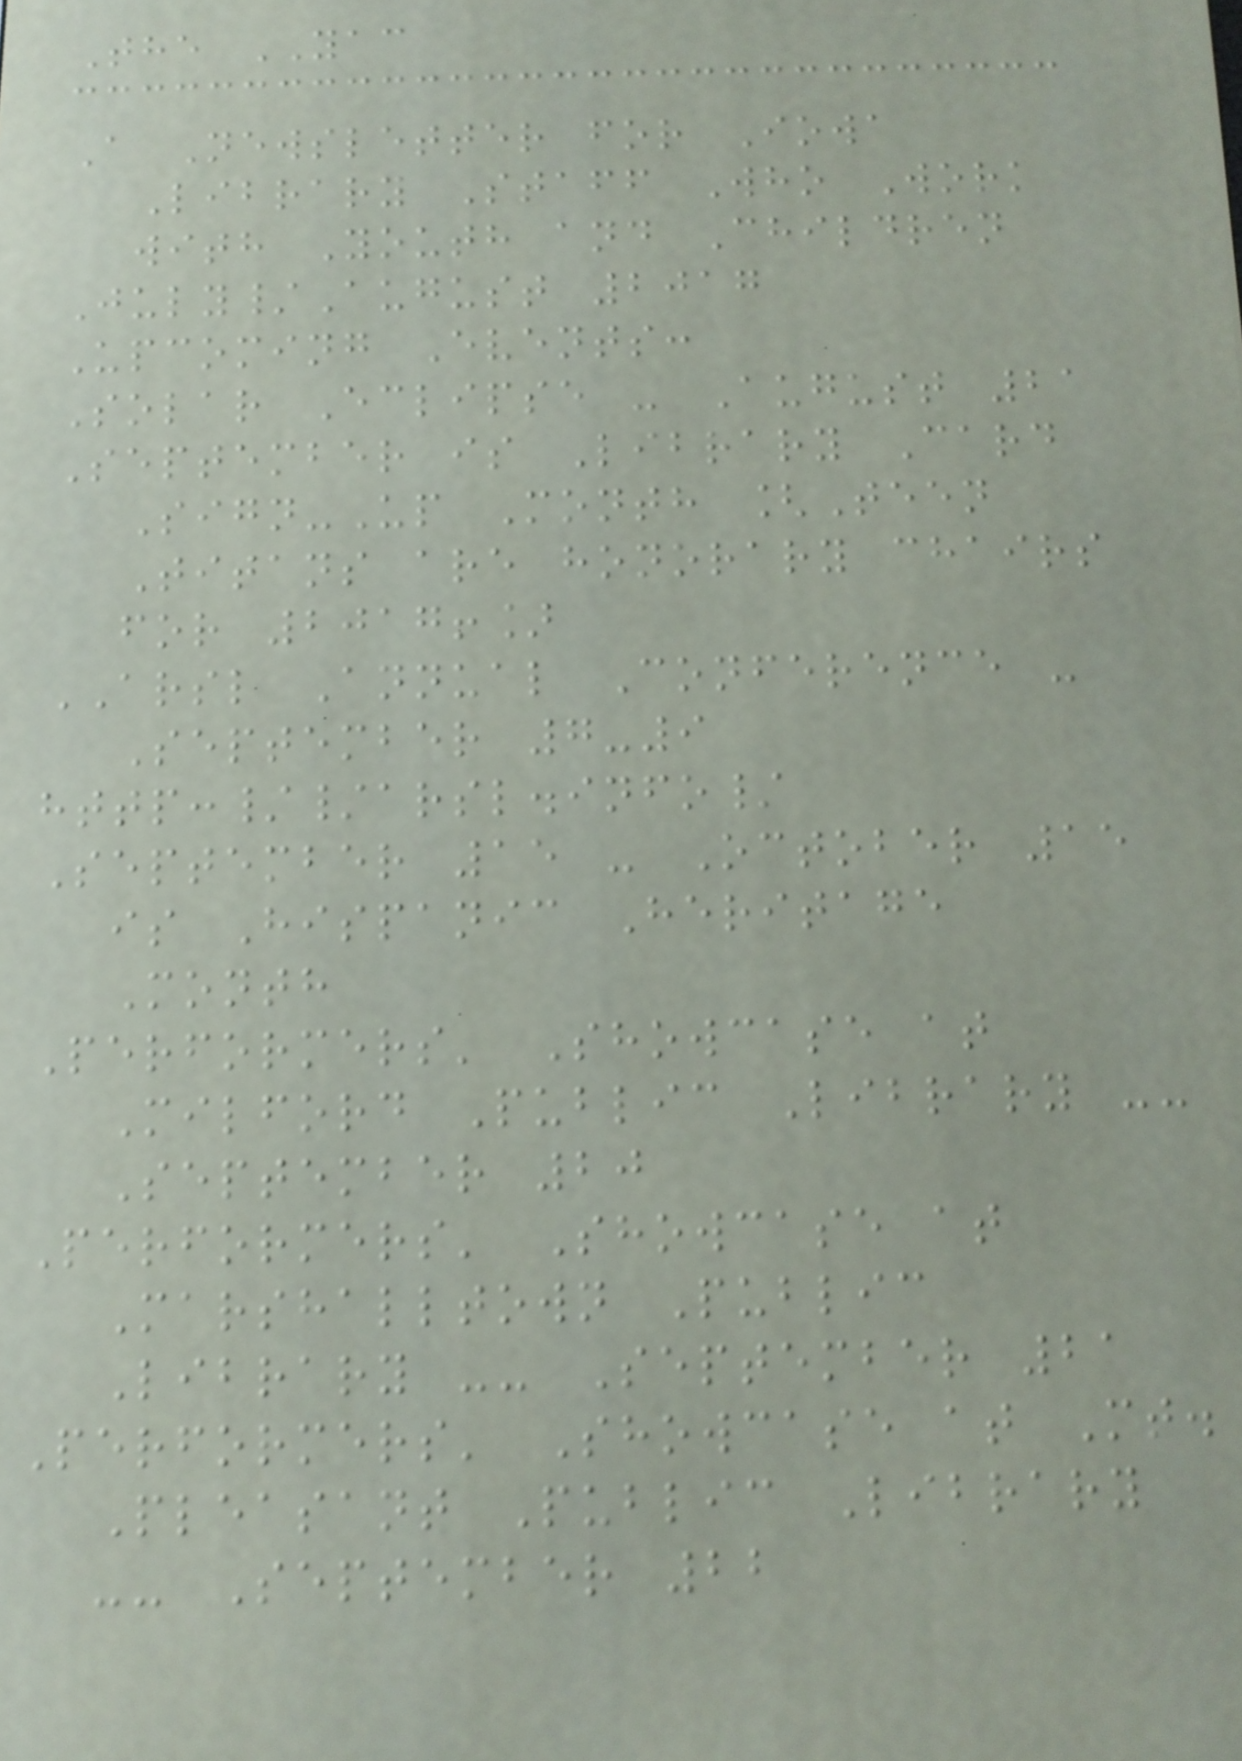The YAC
A Newsletter for Iowa
Library Staff Who Work
with Youth and Children
July/August 2017
Upcoming Events:
Solar Eclipse - August 21
September is Library Card
Sign-Up Month [Teen
Titans are honorary chairs
for 2017!]
ARSL Annual Conference -
September 7-9
http://arsl.info/
September 15 - October 15
is Hispanic Heritage
Month
Performers' Showcase at
Milford Public Library --
September 20
Performers' Showcase at
Marshalltown Public
Library -- September 21
Performers' Showcase at Mt.
Pleasant Public Library
-- September 22
